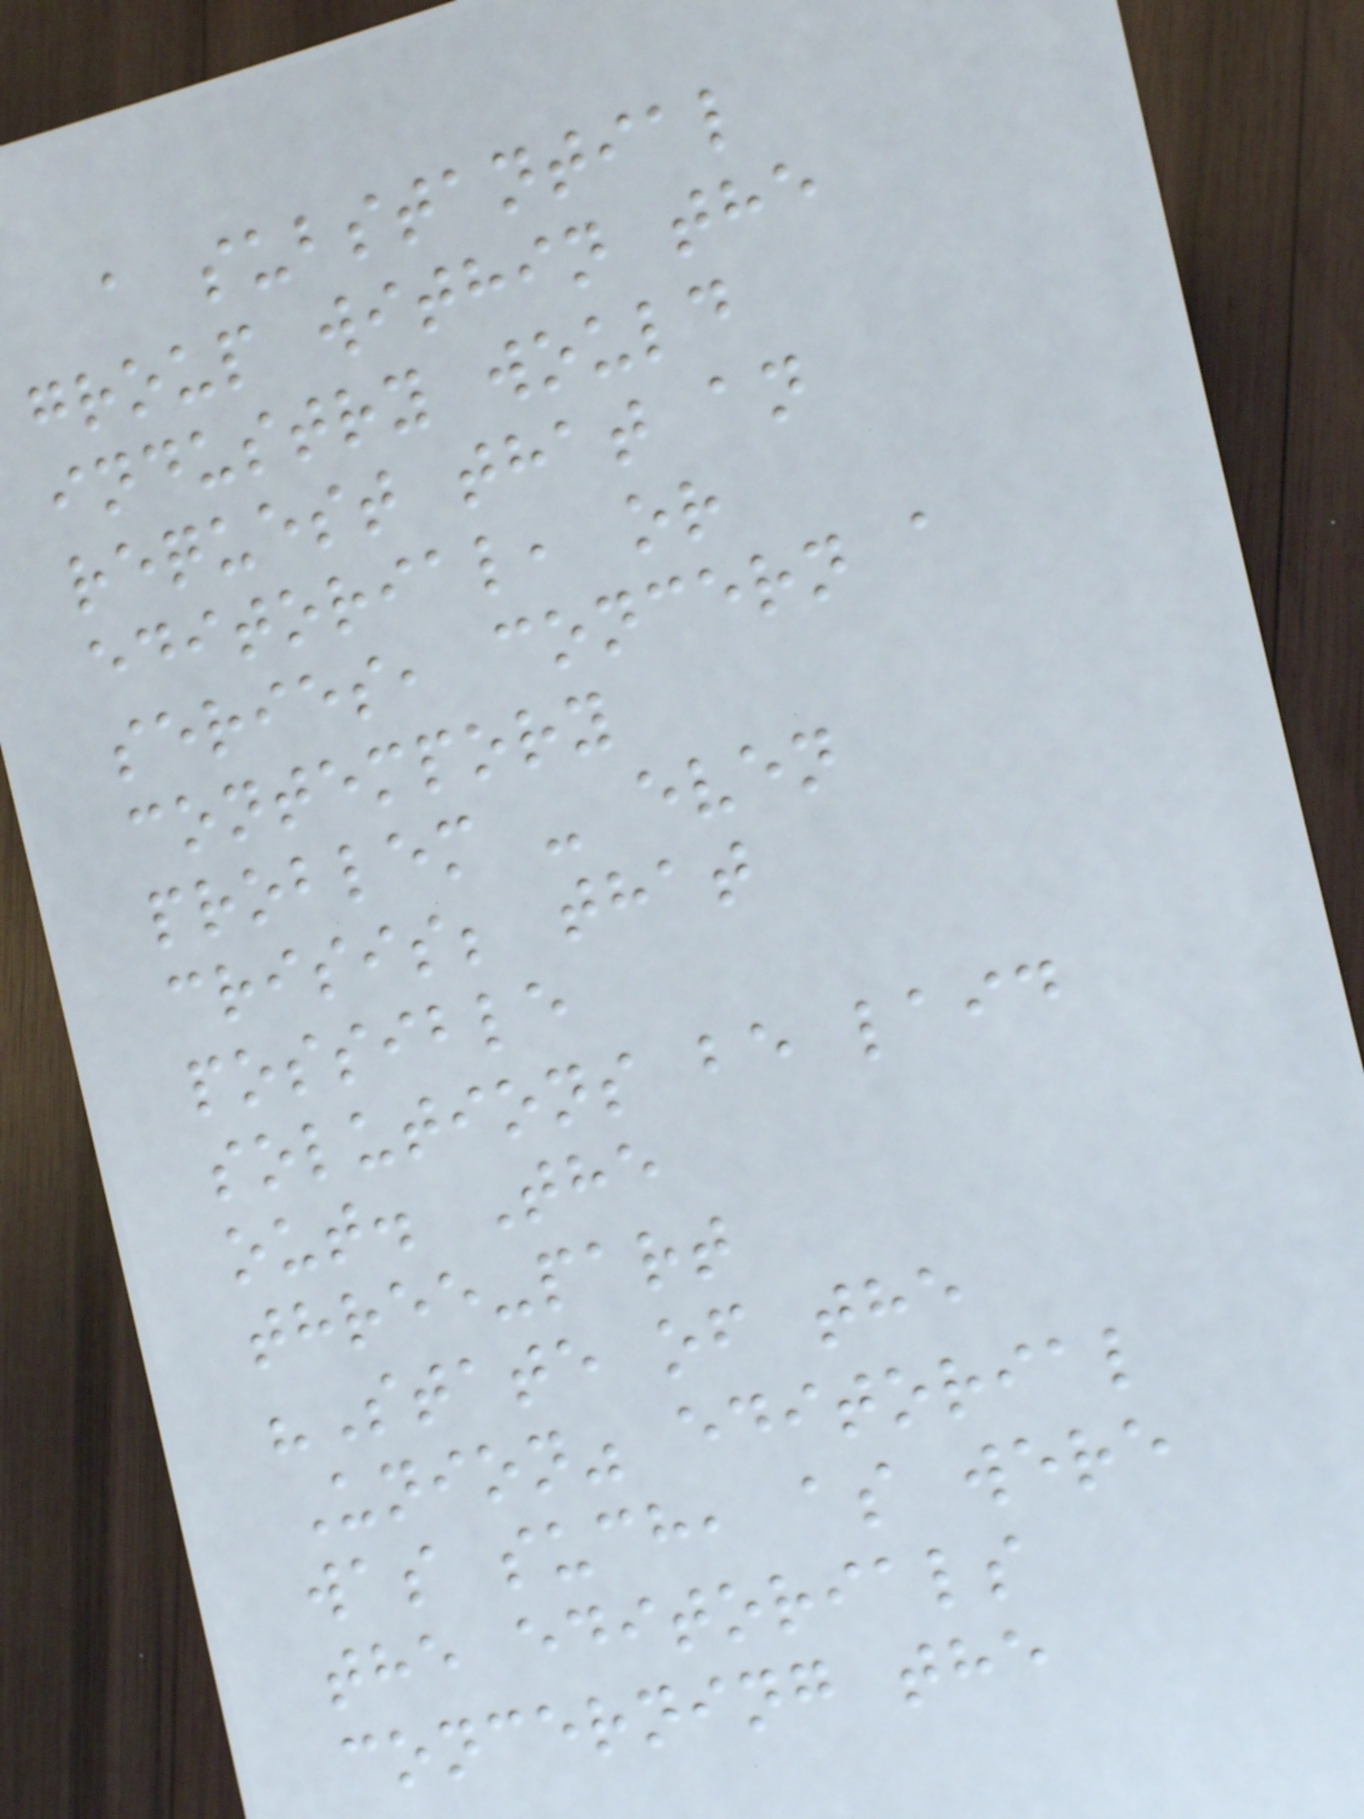a substantial
group within the
industry would
request that an
editorial, or
series, concern a
contempory
problem - even
crisis; that
possible
solutions be laid
out. The
three-part
"State of the
Union" editorial
was such, as were
the editorials
concerning the
